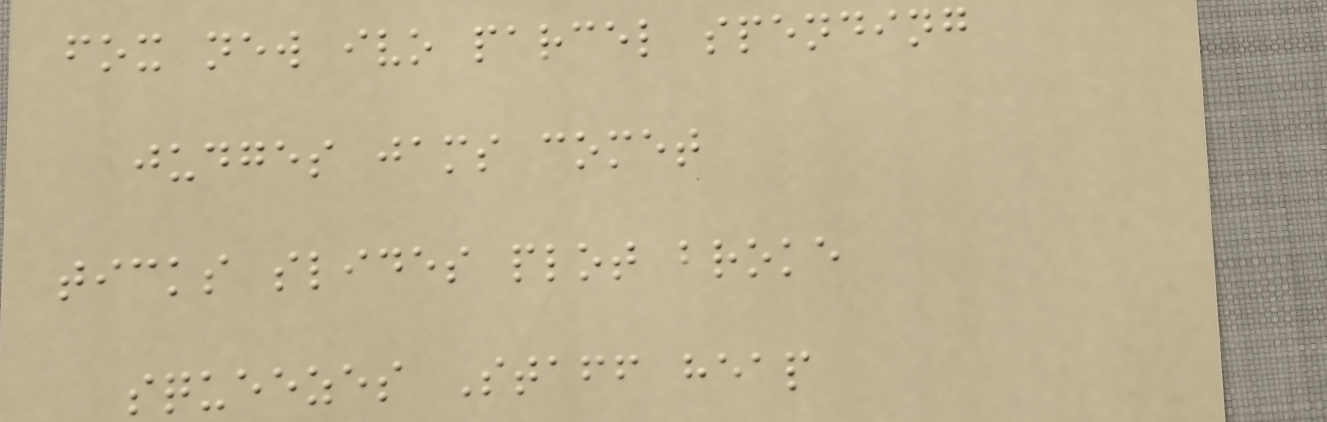fox new ivo parcel spending
judges jams comet
ticks slides plot broke
squeezes Staff heap
